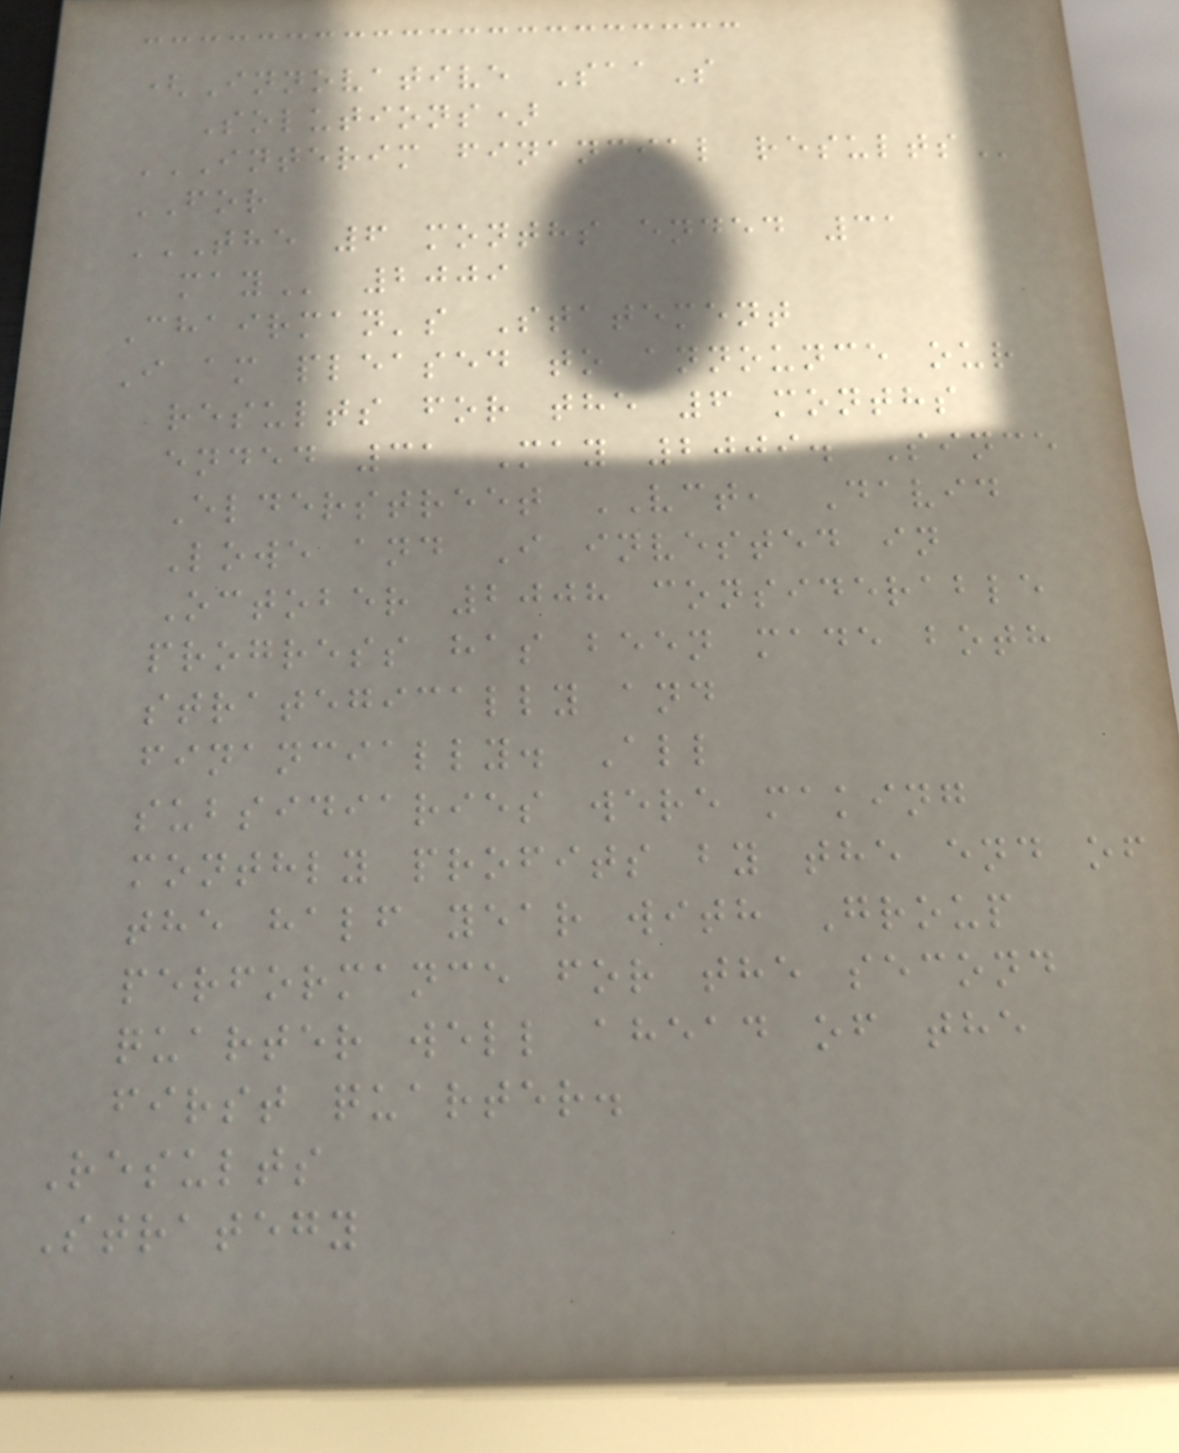(Innovative SaaS
Solutions)
INTERIM FINANCIAL RESULTS
FOR
THE 6 MONTHS ENDED 31
MAY 2009
Chairman's Statement
I am pleased to announce our
results for the 6 months
ended 31 May 2009. Since
Elderstreet VCT, David
Lowe and I invested in
October 2008 considerable
progress has been made both
strategically and
financially. All
subsidiaries were making
monthly profits by the end of
the half year with Group
performance for the second
quarter well ahead of the
first quarter.
Results
Strategy
